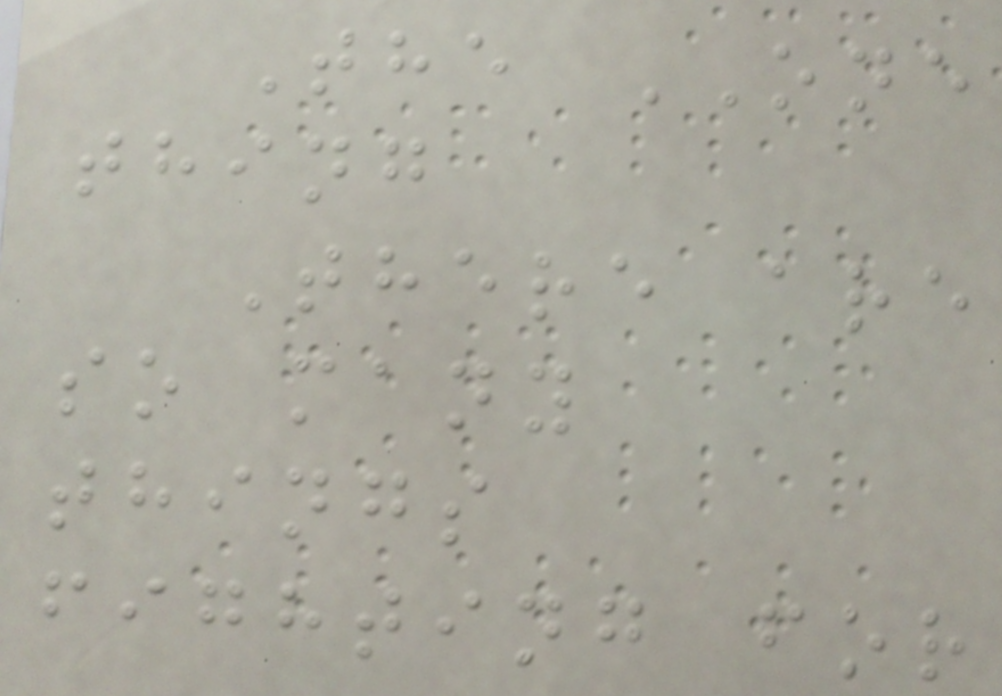The ONE
thing
There are
so many
things
fighting for
